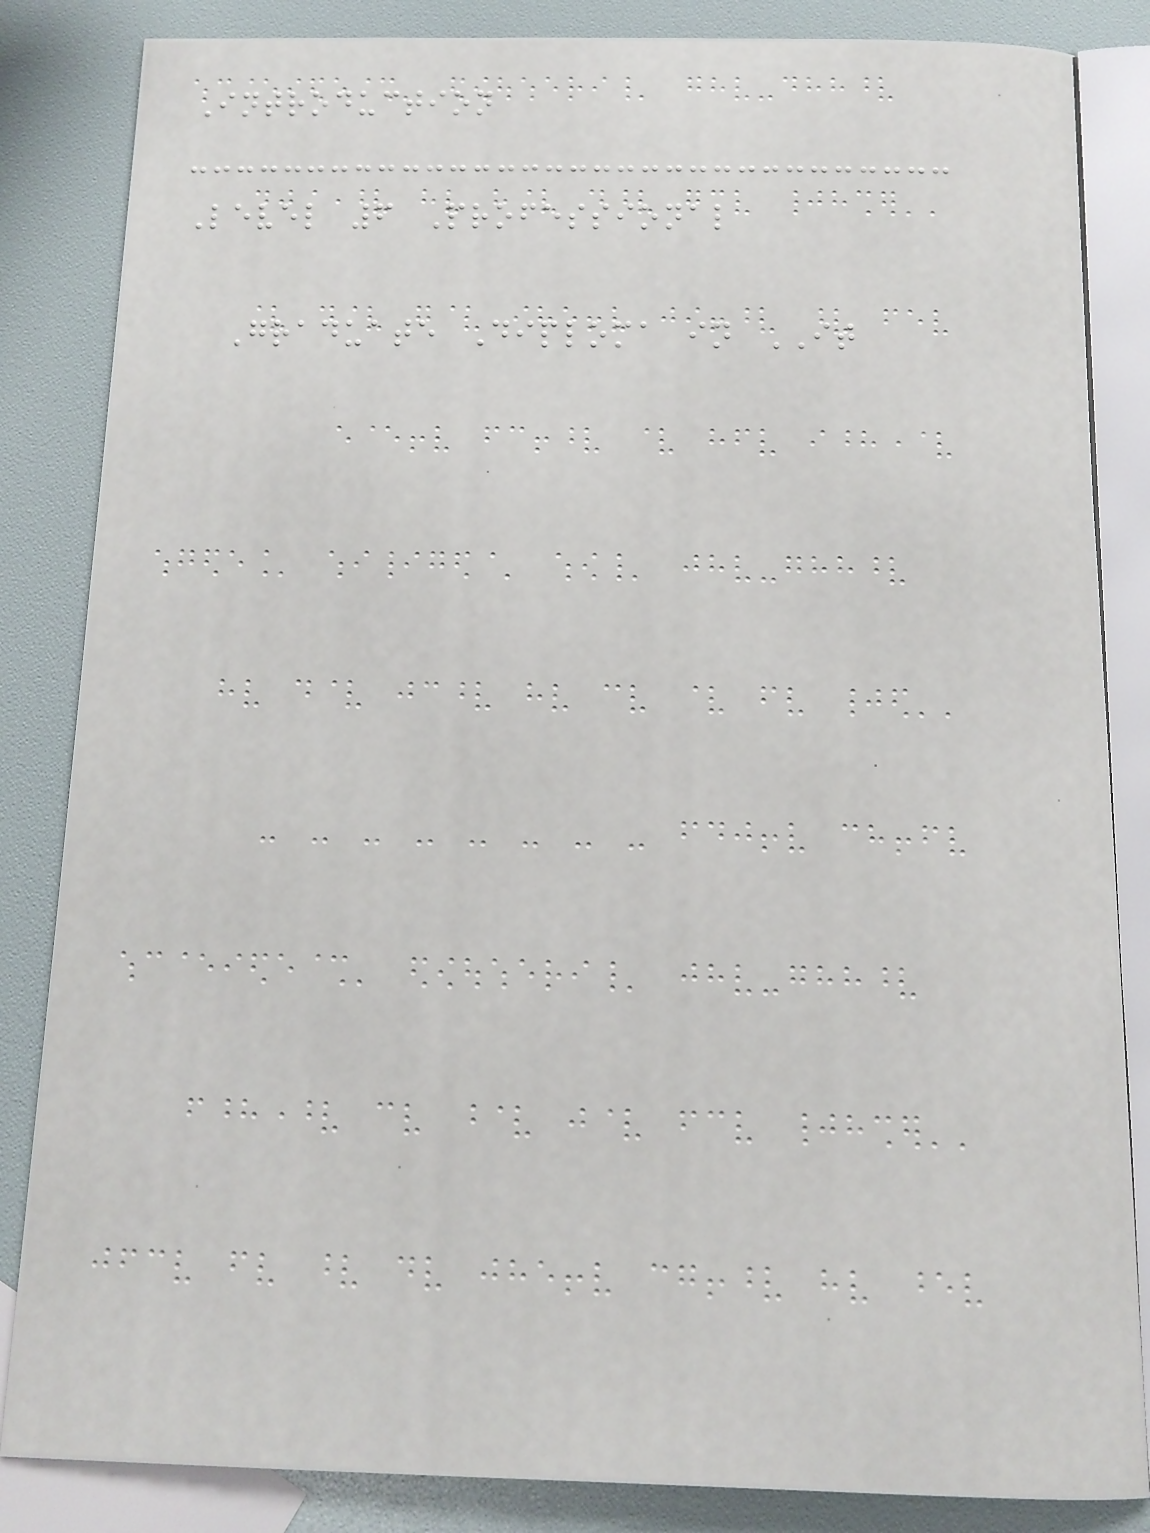Introduction
Level 6 Professional
Graduate Diploma in IT
